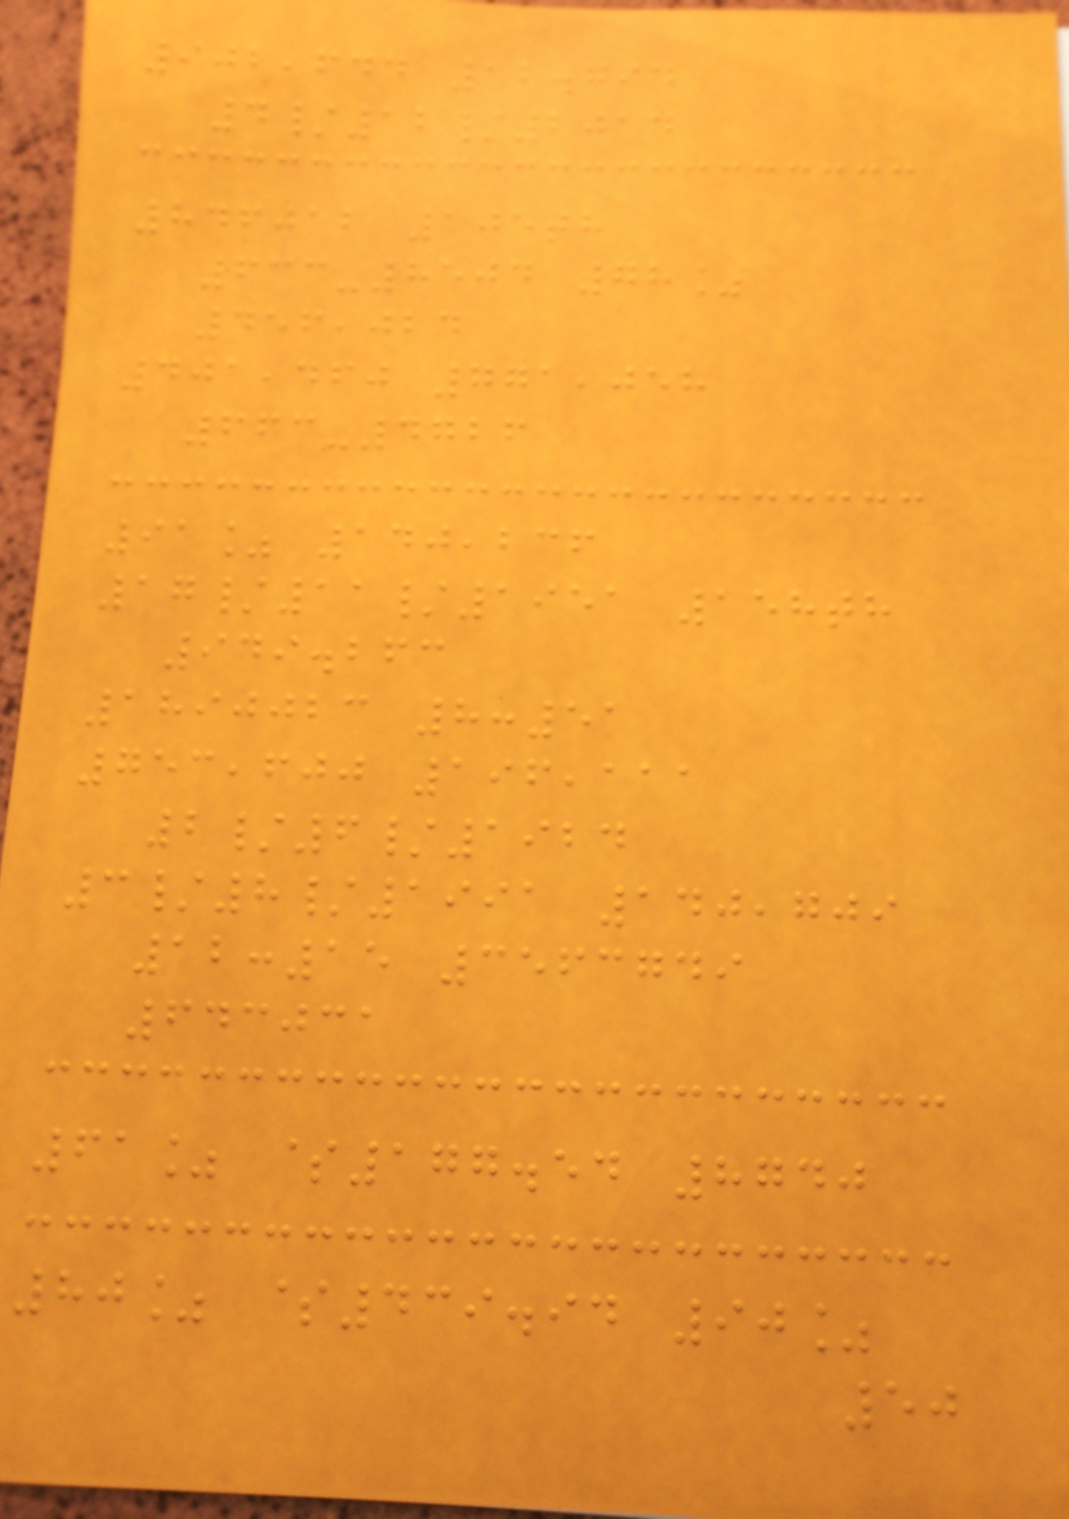902,644 12.794
4/12/2014
846012 105th
633-8504 78%
456,024
401,460 771,058
663-4726
91% 140,236
17/11/1951 158th
949.263
1890023 8:51
753,600 196,111
2/6/1924
3/8/1991 140,709
12:15 3563749
643031
61% $177.54 8740
80% $439.94 90%
50
